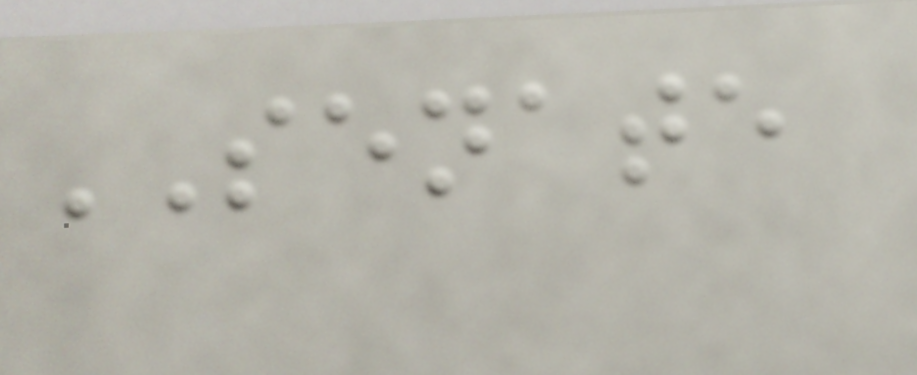SENATE
